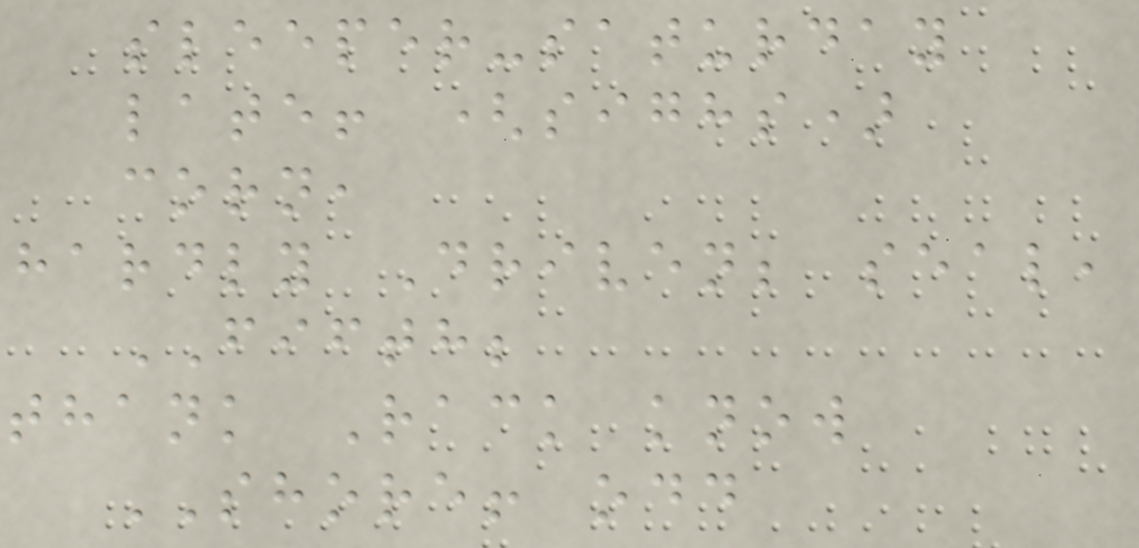sleeper-saturday
late! (sighs)
corn,
hardly Driven; seal,
FIFTH;
thank Rack know
SHORE! odd
